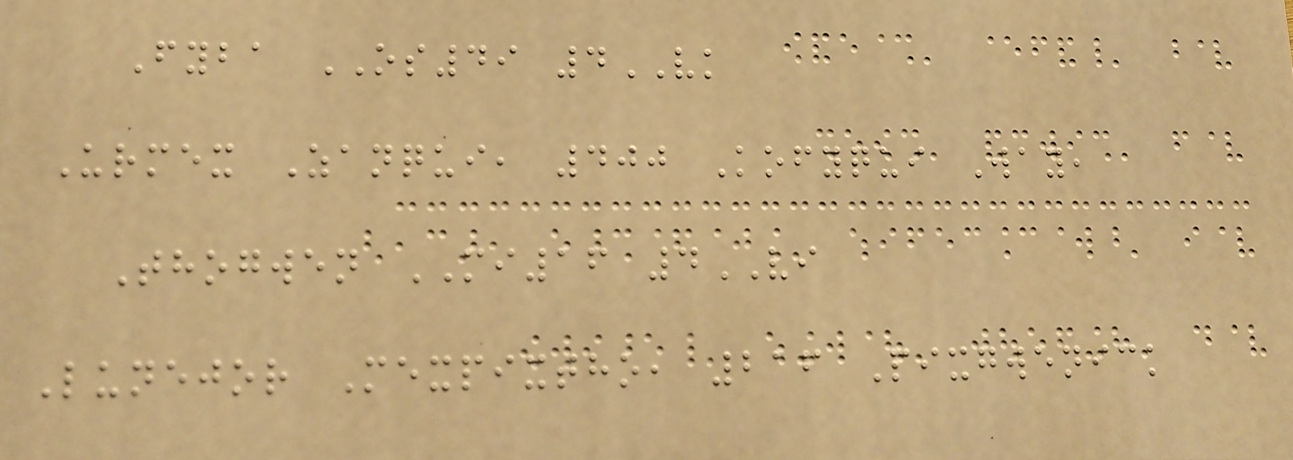Fyba OS49 4VK
Urmex Zanqui, 400 Kofyqui Way,
Thogwen MI16 4VI
Lunejor Mexpixtho, 216 Pixgwenick
